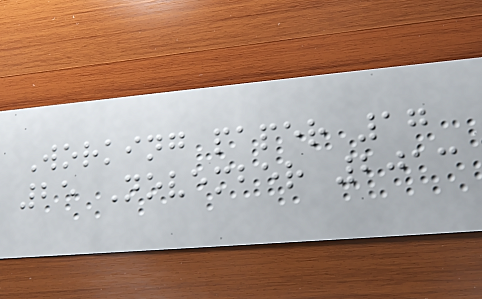Working paper 17
25 November 2013
